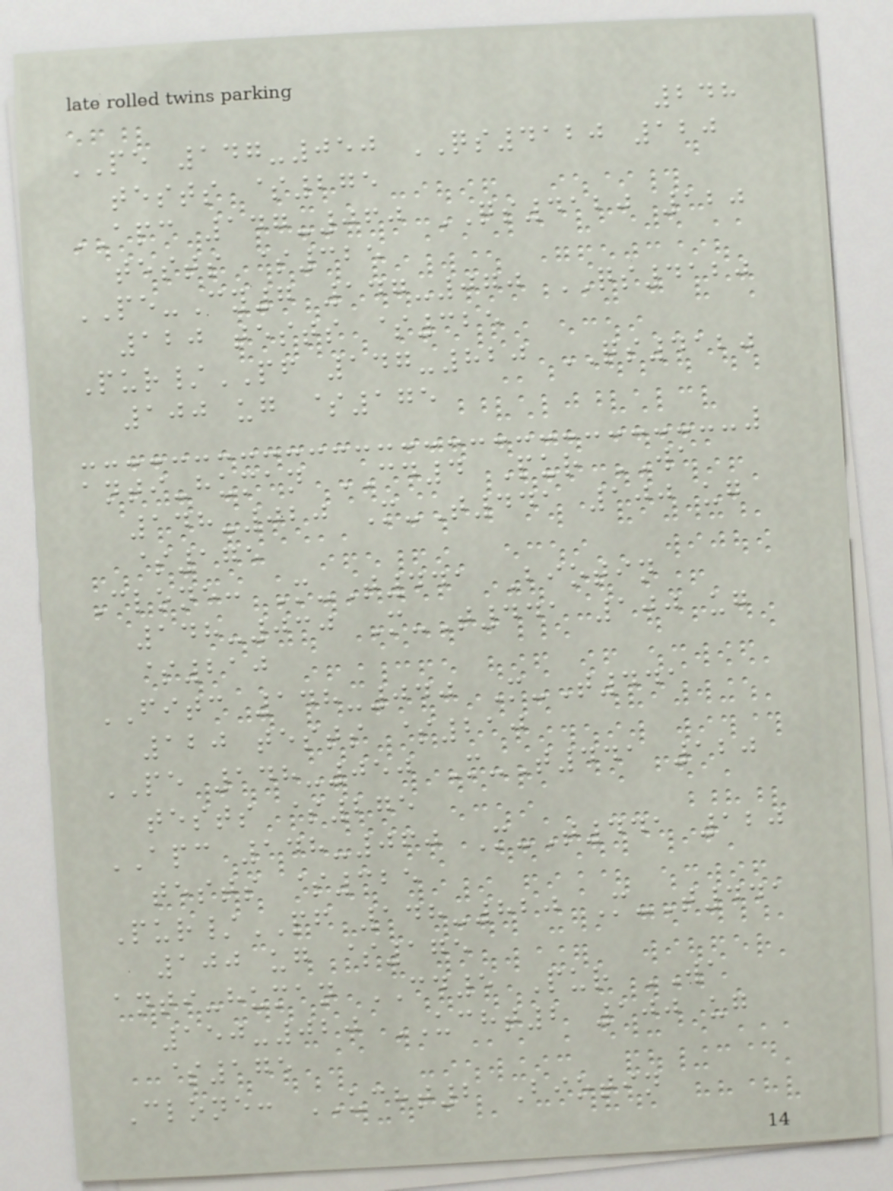248
PE 147-050 QS4120 120
tests $275
APC 147-060 QS4120 120
tests $325
PE-Cy7 147-070 QS4120
120 tests $325
Pur/PF 147-820 QS4120
100 ug $175
anti-human CD4 Pur WA
148-020 M-T441 100 ug
$175
Clone: M-T441 Biotin
148-030 M-T441 100 ug
$210
FITC 148-040 M-T441
120 tests $210
PE 148-050 M-T441 120
tests $275
APC 148-060 M-T441 120
tests $325
Pur/PF 148-820 M-T441
100 ug $175
anti-human CD5 Pur WA
150-020 UCHT2 100 ug
$175
Clone: UCHT2 Biotin
